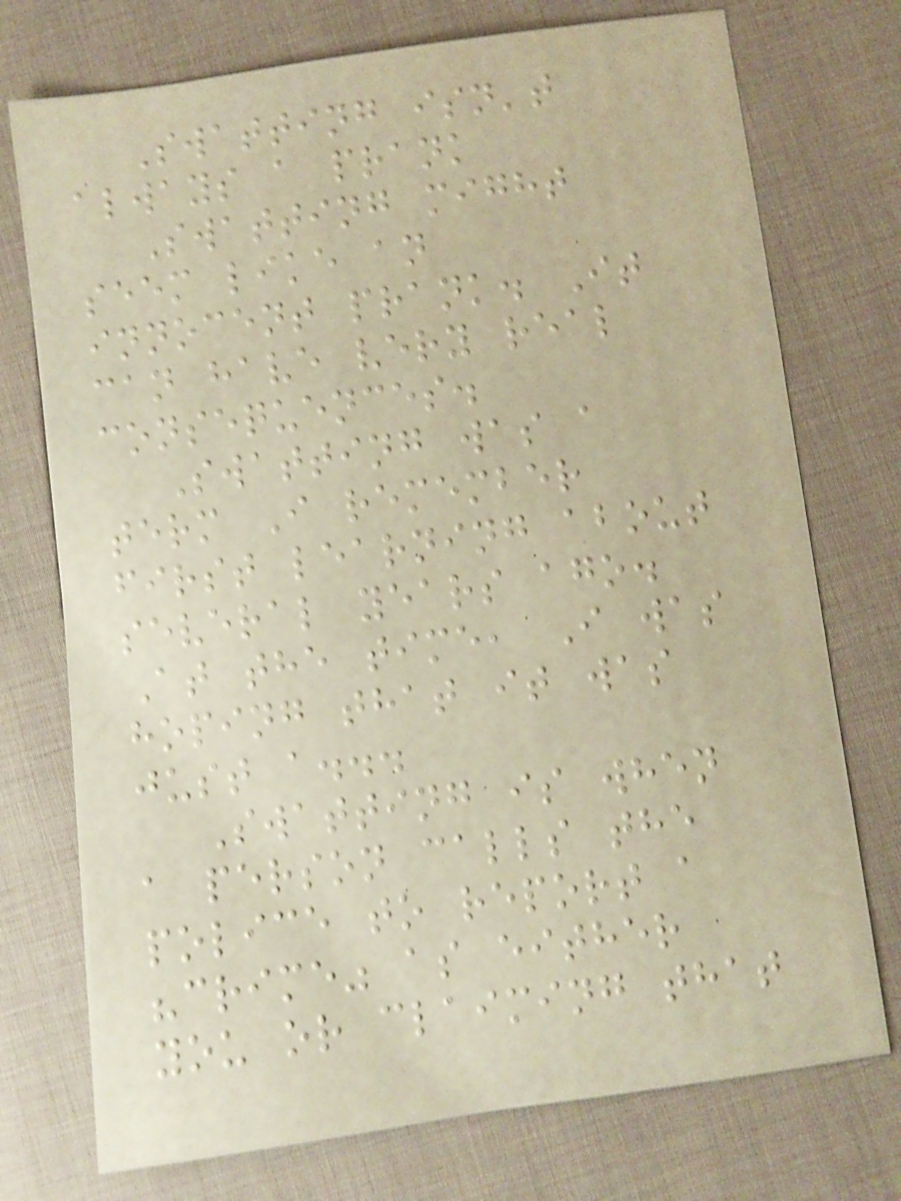Swatting isn't
always a prank
Swatting might
seem like an
innocent prank. It
can have very real
consequences.
Swatting was a
term I remember
first learning about
several years ago.
At the time, I was
hoping that it was
just a...
Swatting is when
a person calls the
police to report a
"crime" as either
you or claiming that
